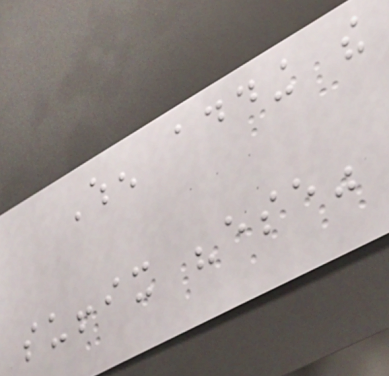When adding the
suffix "ese"
